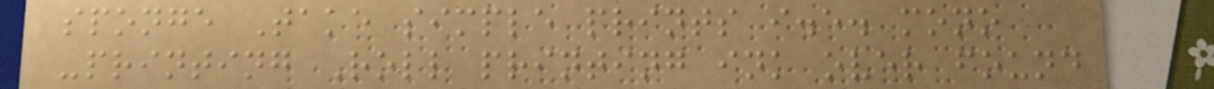sponge Take simple prints i.e. mono
-printing Roll printing ink over found
